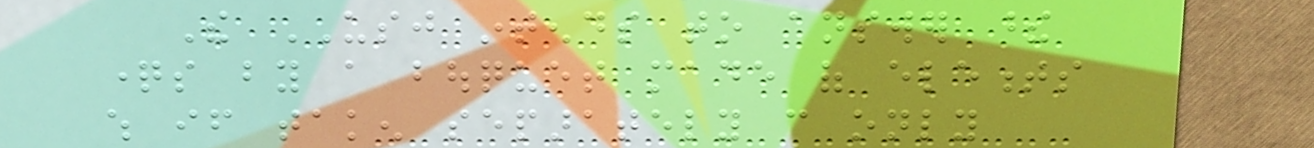The USJ intends to answer these
questions by a bouquet made of elements
which if taken separately can only
